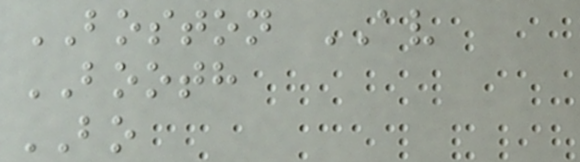BOSTON AV
BOOTH
BO
